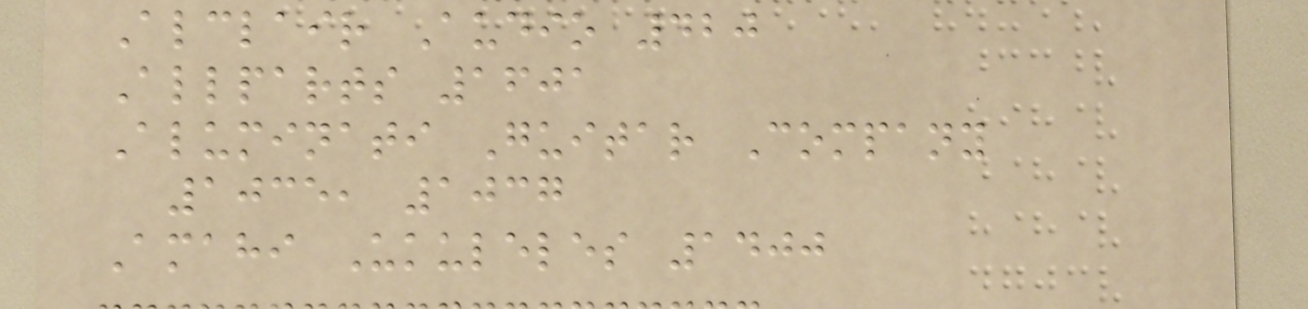Alclair Audio 420
Allparts 1601
Aluminati Guitar Company
1035, 1037
Amahi Ukuleles 1400
